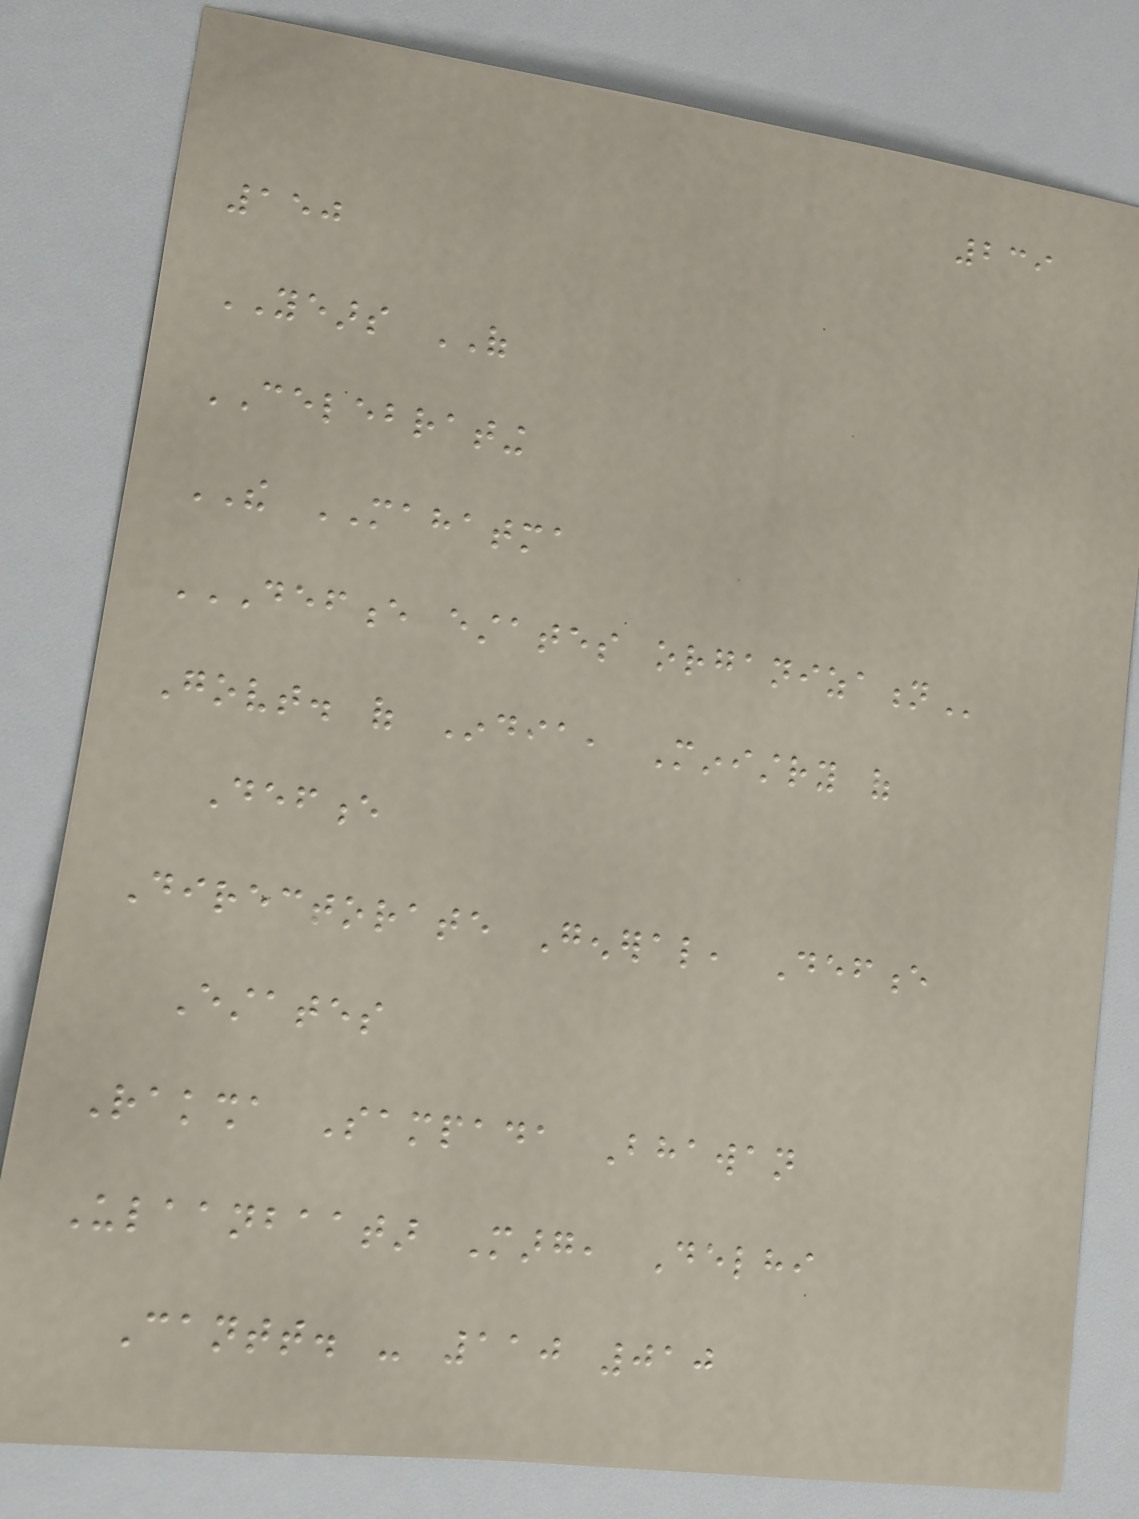239
150
YEARS OF
CELEBRATING
THE MAHATMA
DEFENCE ESTATES ORGANIZATION
Govt. of India, Ministry of
Defence
Directorate General, Defence
Estates
Raksha Sampada Bhawan
Ulaanbaatar Marg, Delhi
Cantt. - 110 010
